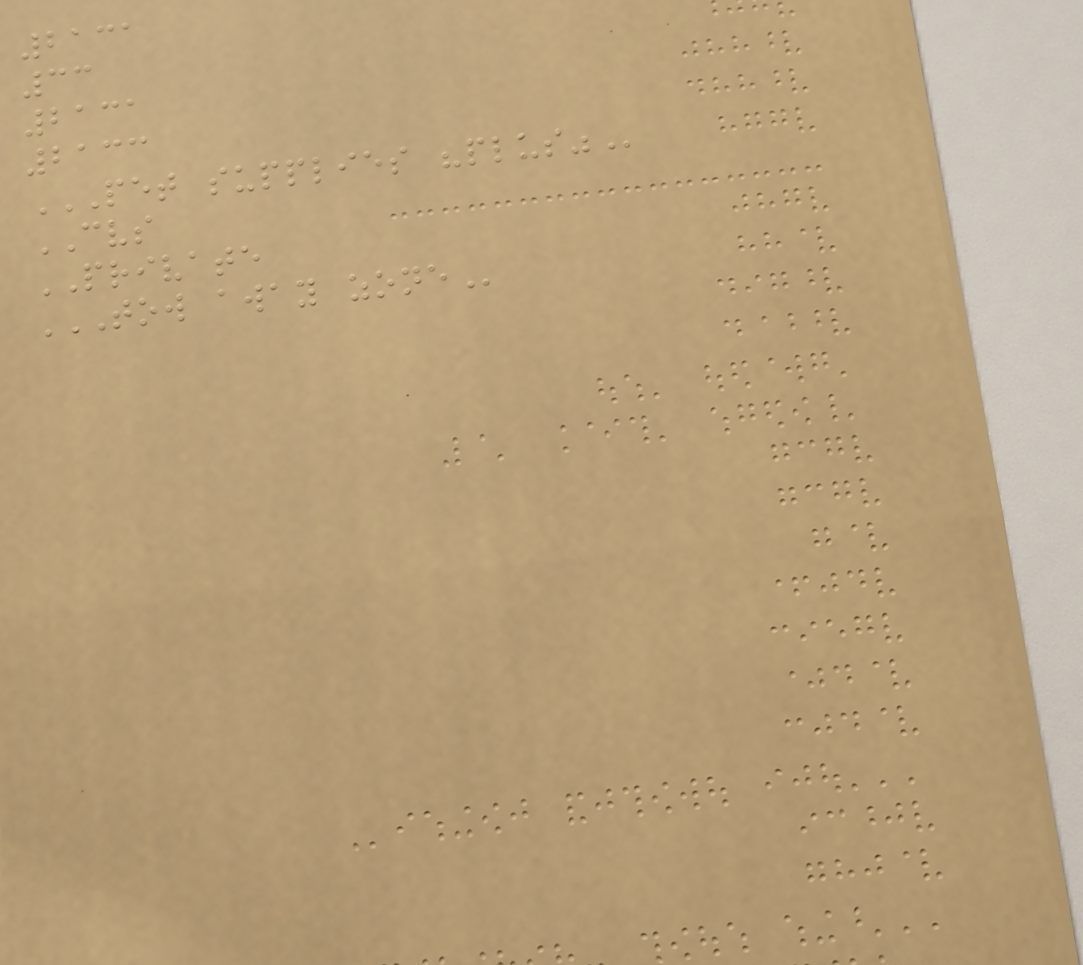2131
33
2131
2133
PET SUPPLIES "PLUS"
CVS
PRIVATE
TOW AWAY ZONE
